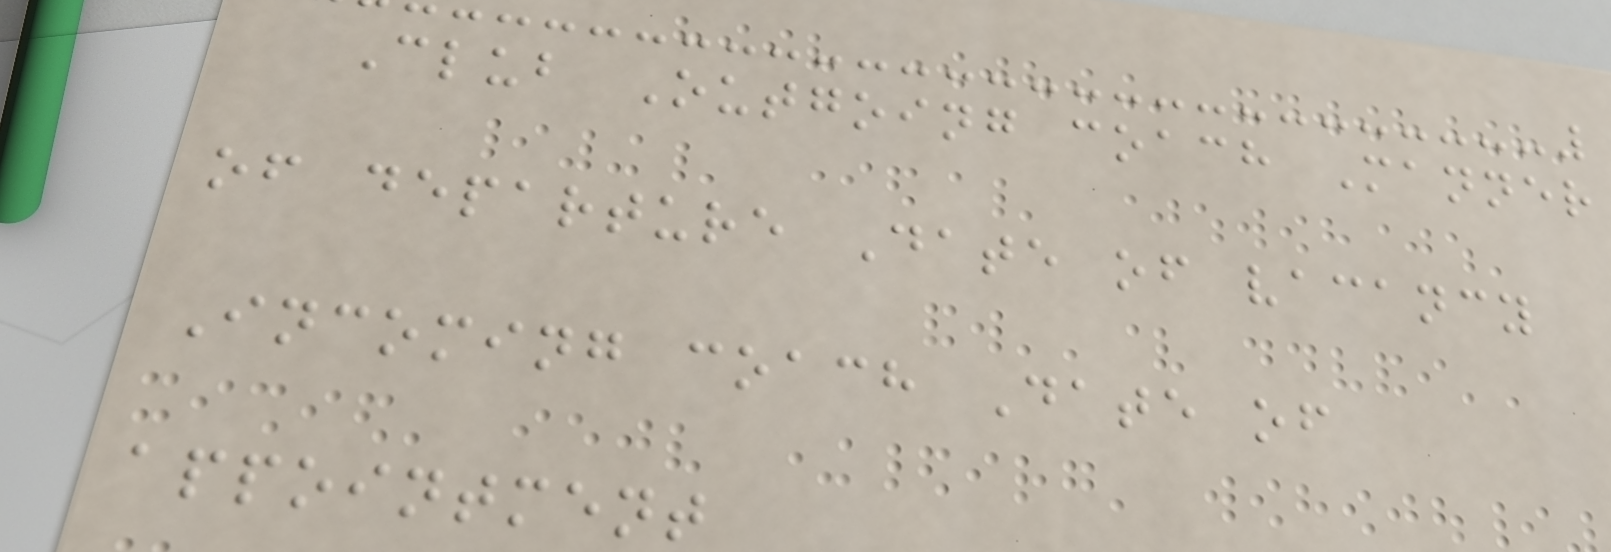Club Outgoing coach Manner
of departure Date of vacancy
Incoming coach Date of
appointment
